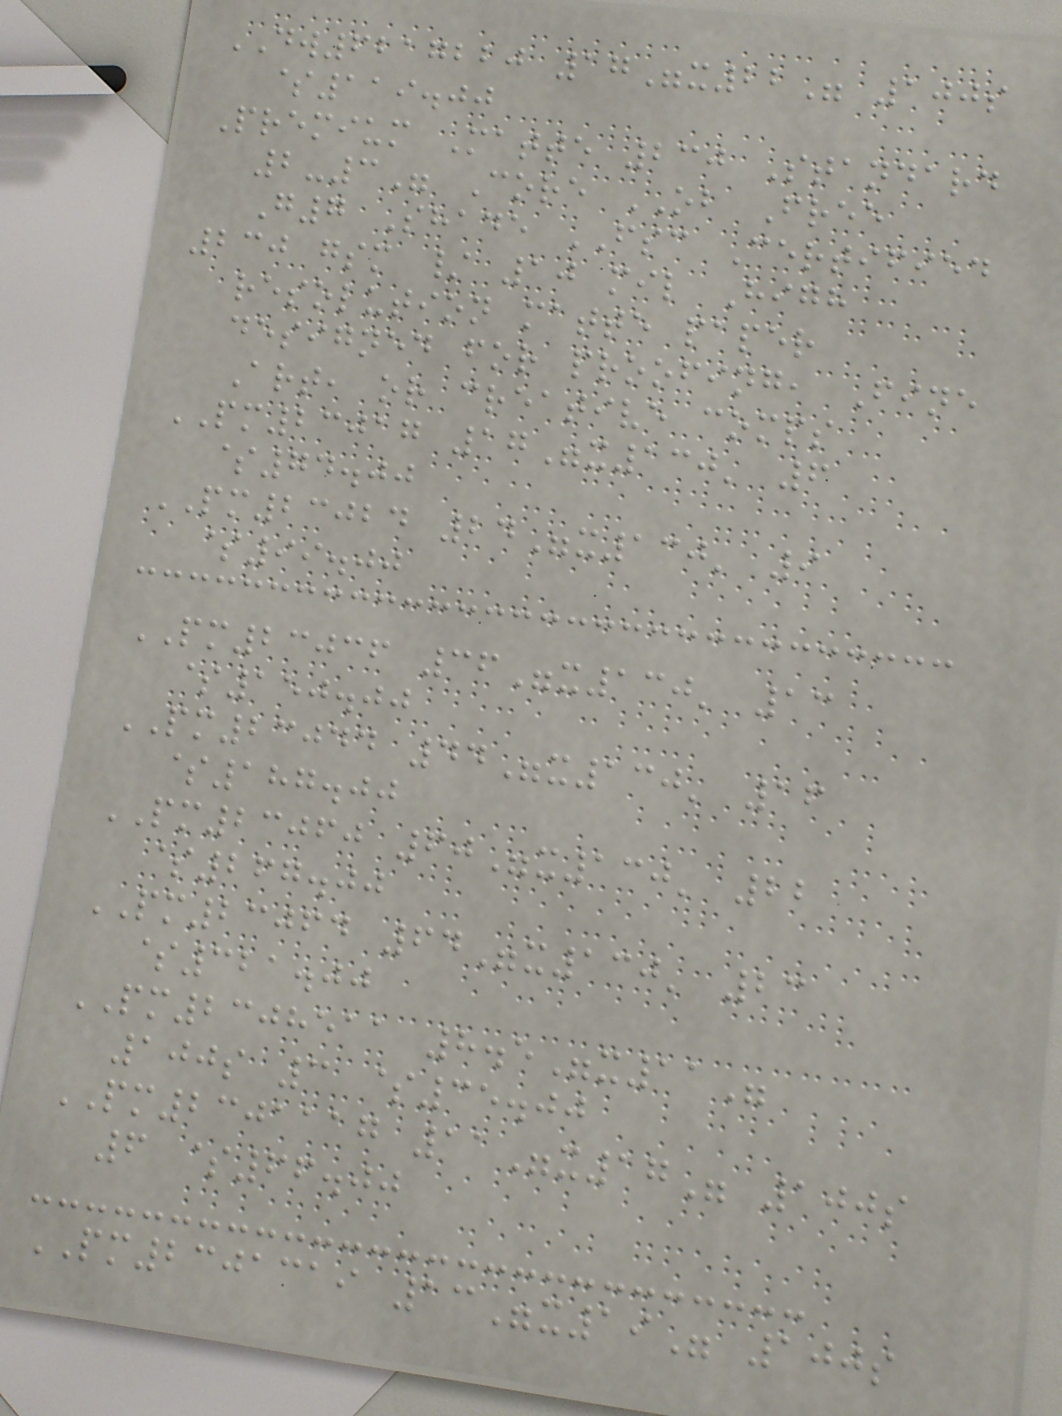DW6217220 17"x22" 100s
$119.00
Premium Matte 230 Standard
2-3" Core OB Free
G7 Shade FSC Certified
230 gsm / 10 mil High
resolution matte paper
designed for proofing, Fine
Art, or creative comps
PM23017 17"x130' 6
$74.00
PM23024 24"x130' 9
$99.00
PM23036 36"x130' 13
$150.00
PM23044 44"x130' 16
$187.00
PM23060 60"x130' 22
$267.00
PM23064 64"x130' 23
$321.00
PM2308511 8.5"x11"
100s 3 $35.00
PM2301117 11"x17" 100s
6 $66.00
PM2301319 13"x19" 100s
